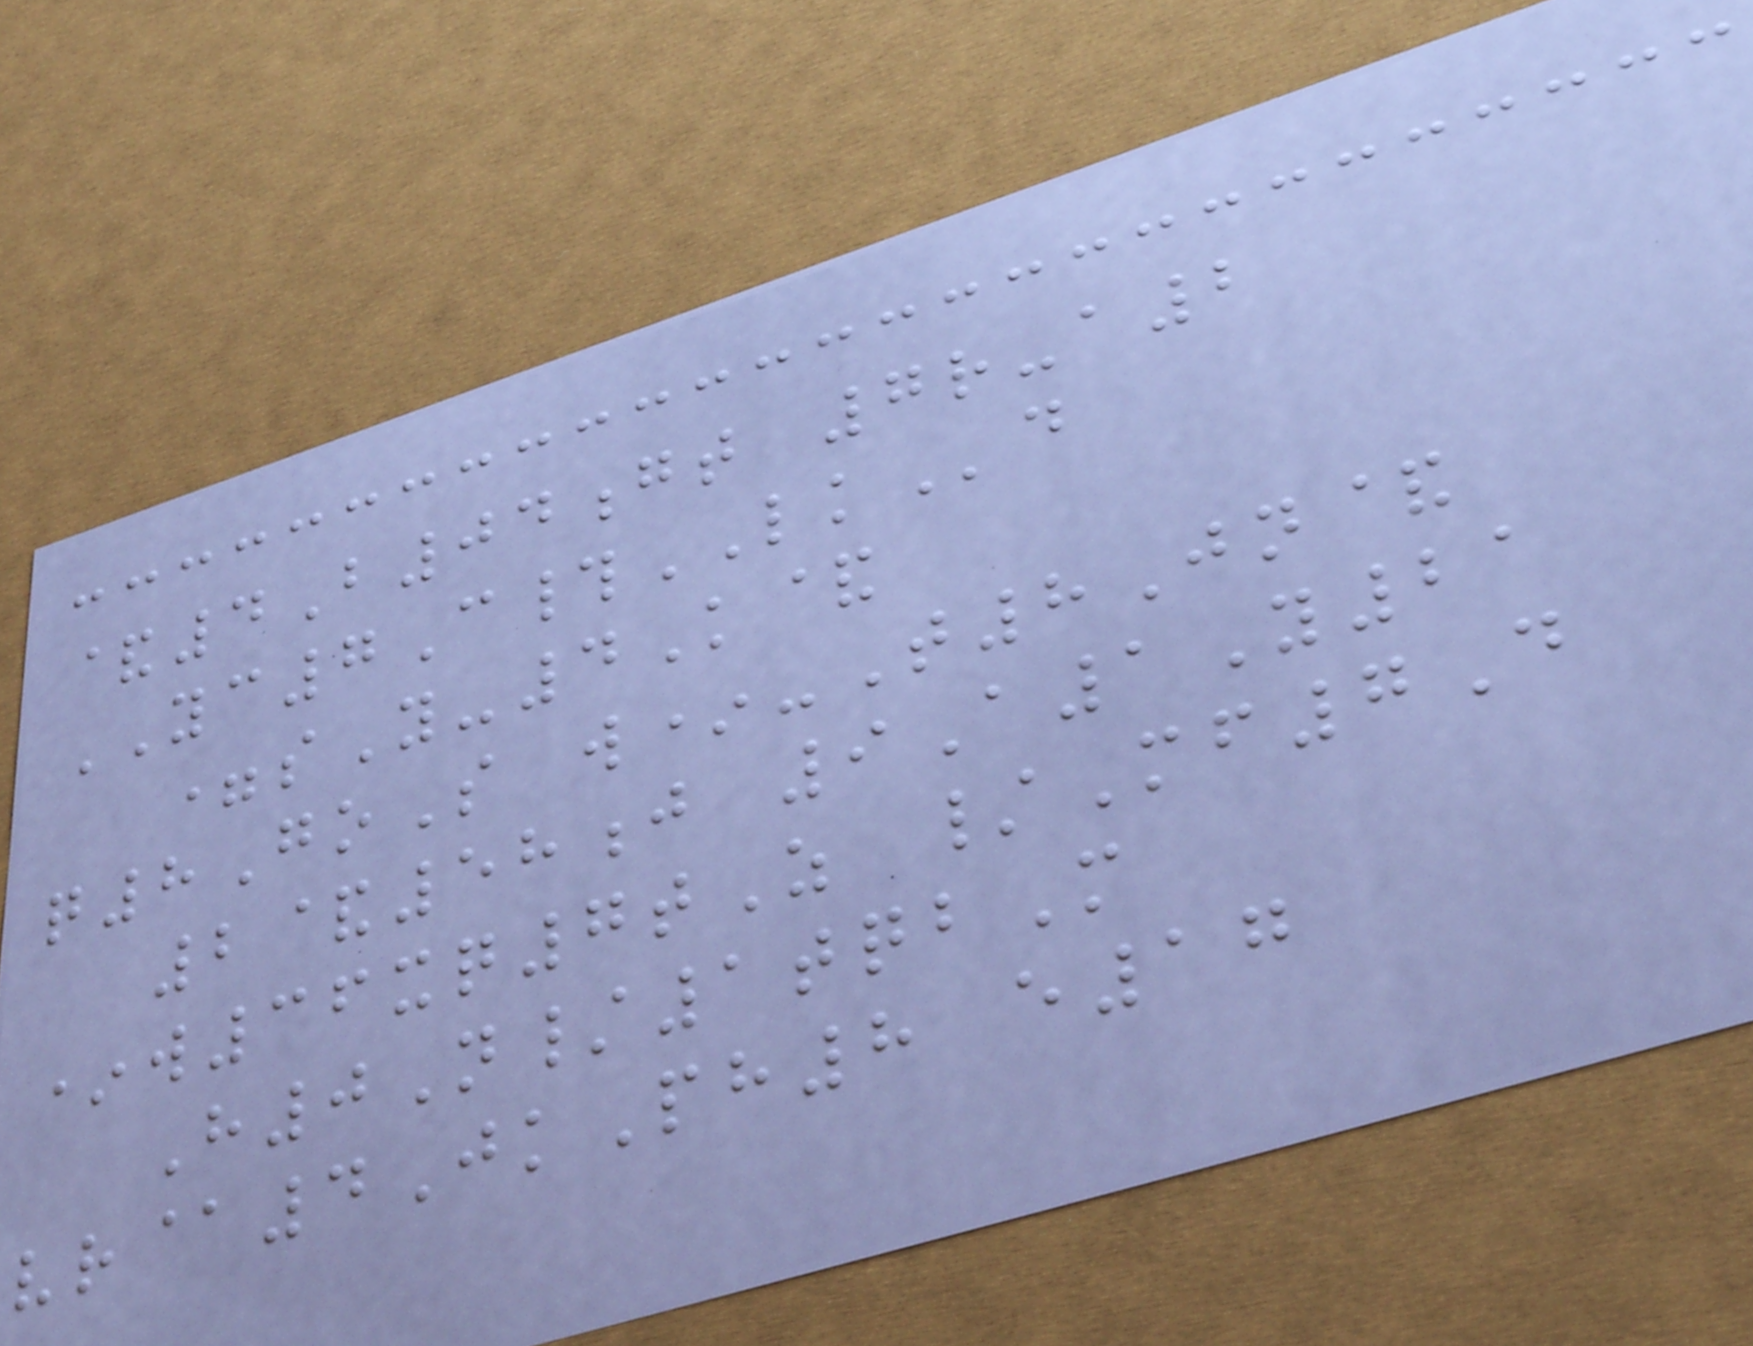&4B04gt 7r-a2
YC7C#LKd
=sY-4K&
q8GoS w*-T8Jn&
2&58j 9A1Y21
*w36xq7tZ /Mf7D
H0N/1tqbM
vr@4JkPh8 e17
